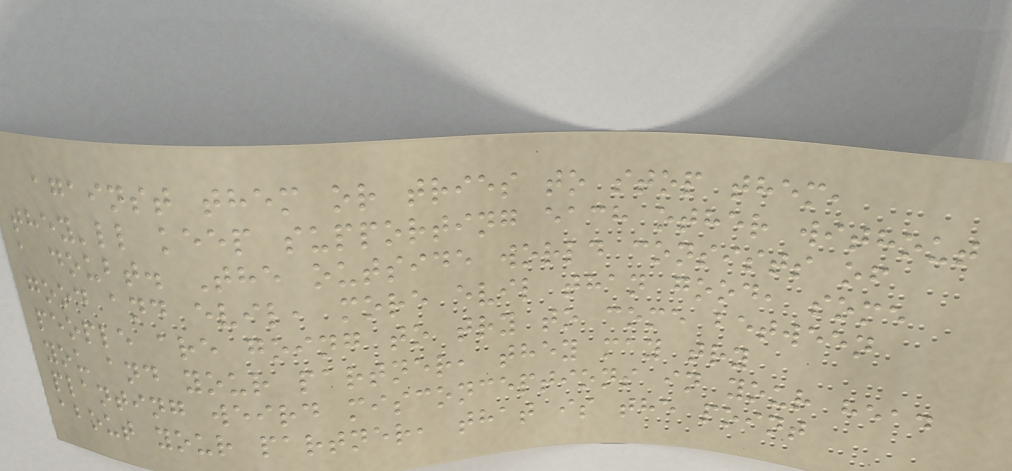against them or tries to stop them,
they'll keep supporting each other without
a doubt. The outside world consists of
good and evil, more evil than good, some
people are going to try to come between
you and your partner, they may try
planting weird misconceptions in your head
about your partner, that is the point
